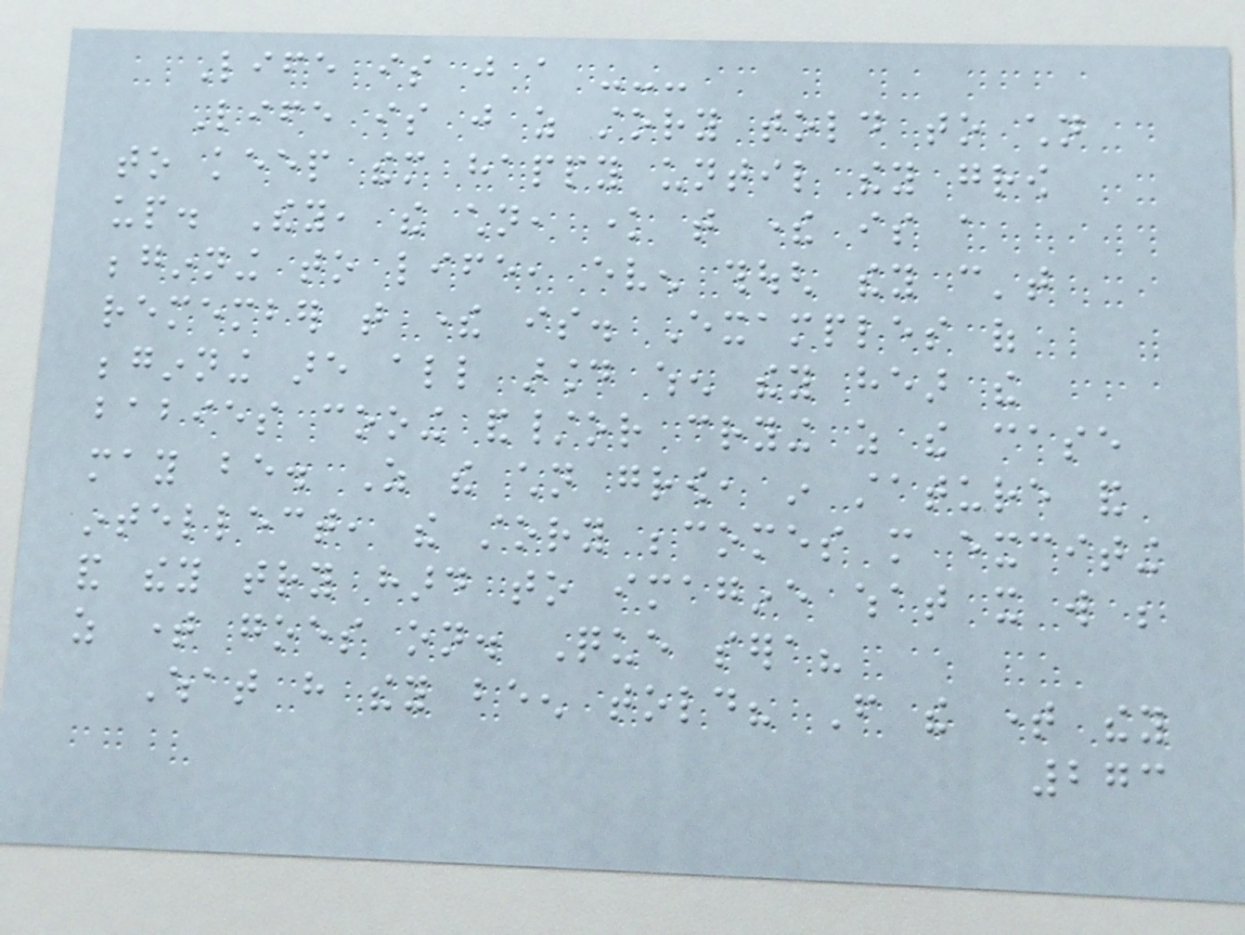Life is just a ---
Life is just as story told to children
to keep them happy until they grow
up. They, the children, know that there is a
beginning to life, even though they can't
remember that there is. Examples of
beginning are all around when they hear the
babies cooing and/or crying as the case
may be. As the children grow, in stature and
intellect, the story becomes more exciting
and they try hard to imagine what it will be
as time goes on. Que sera?
What have they been told? From the time they
273
